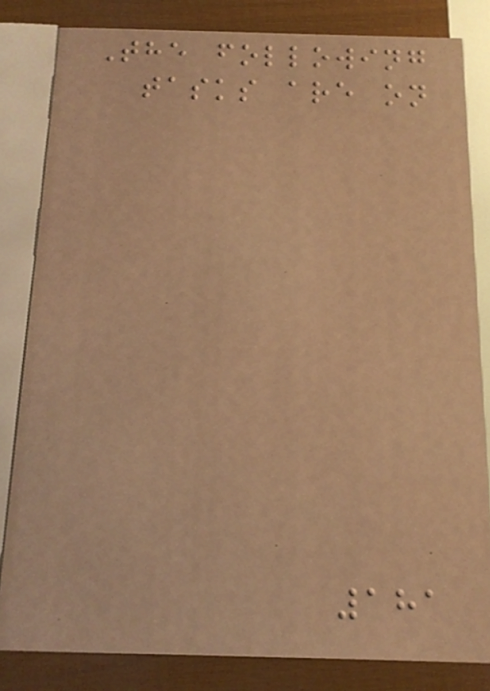The following
tasks are on
181
